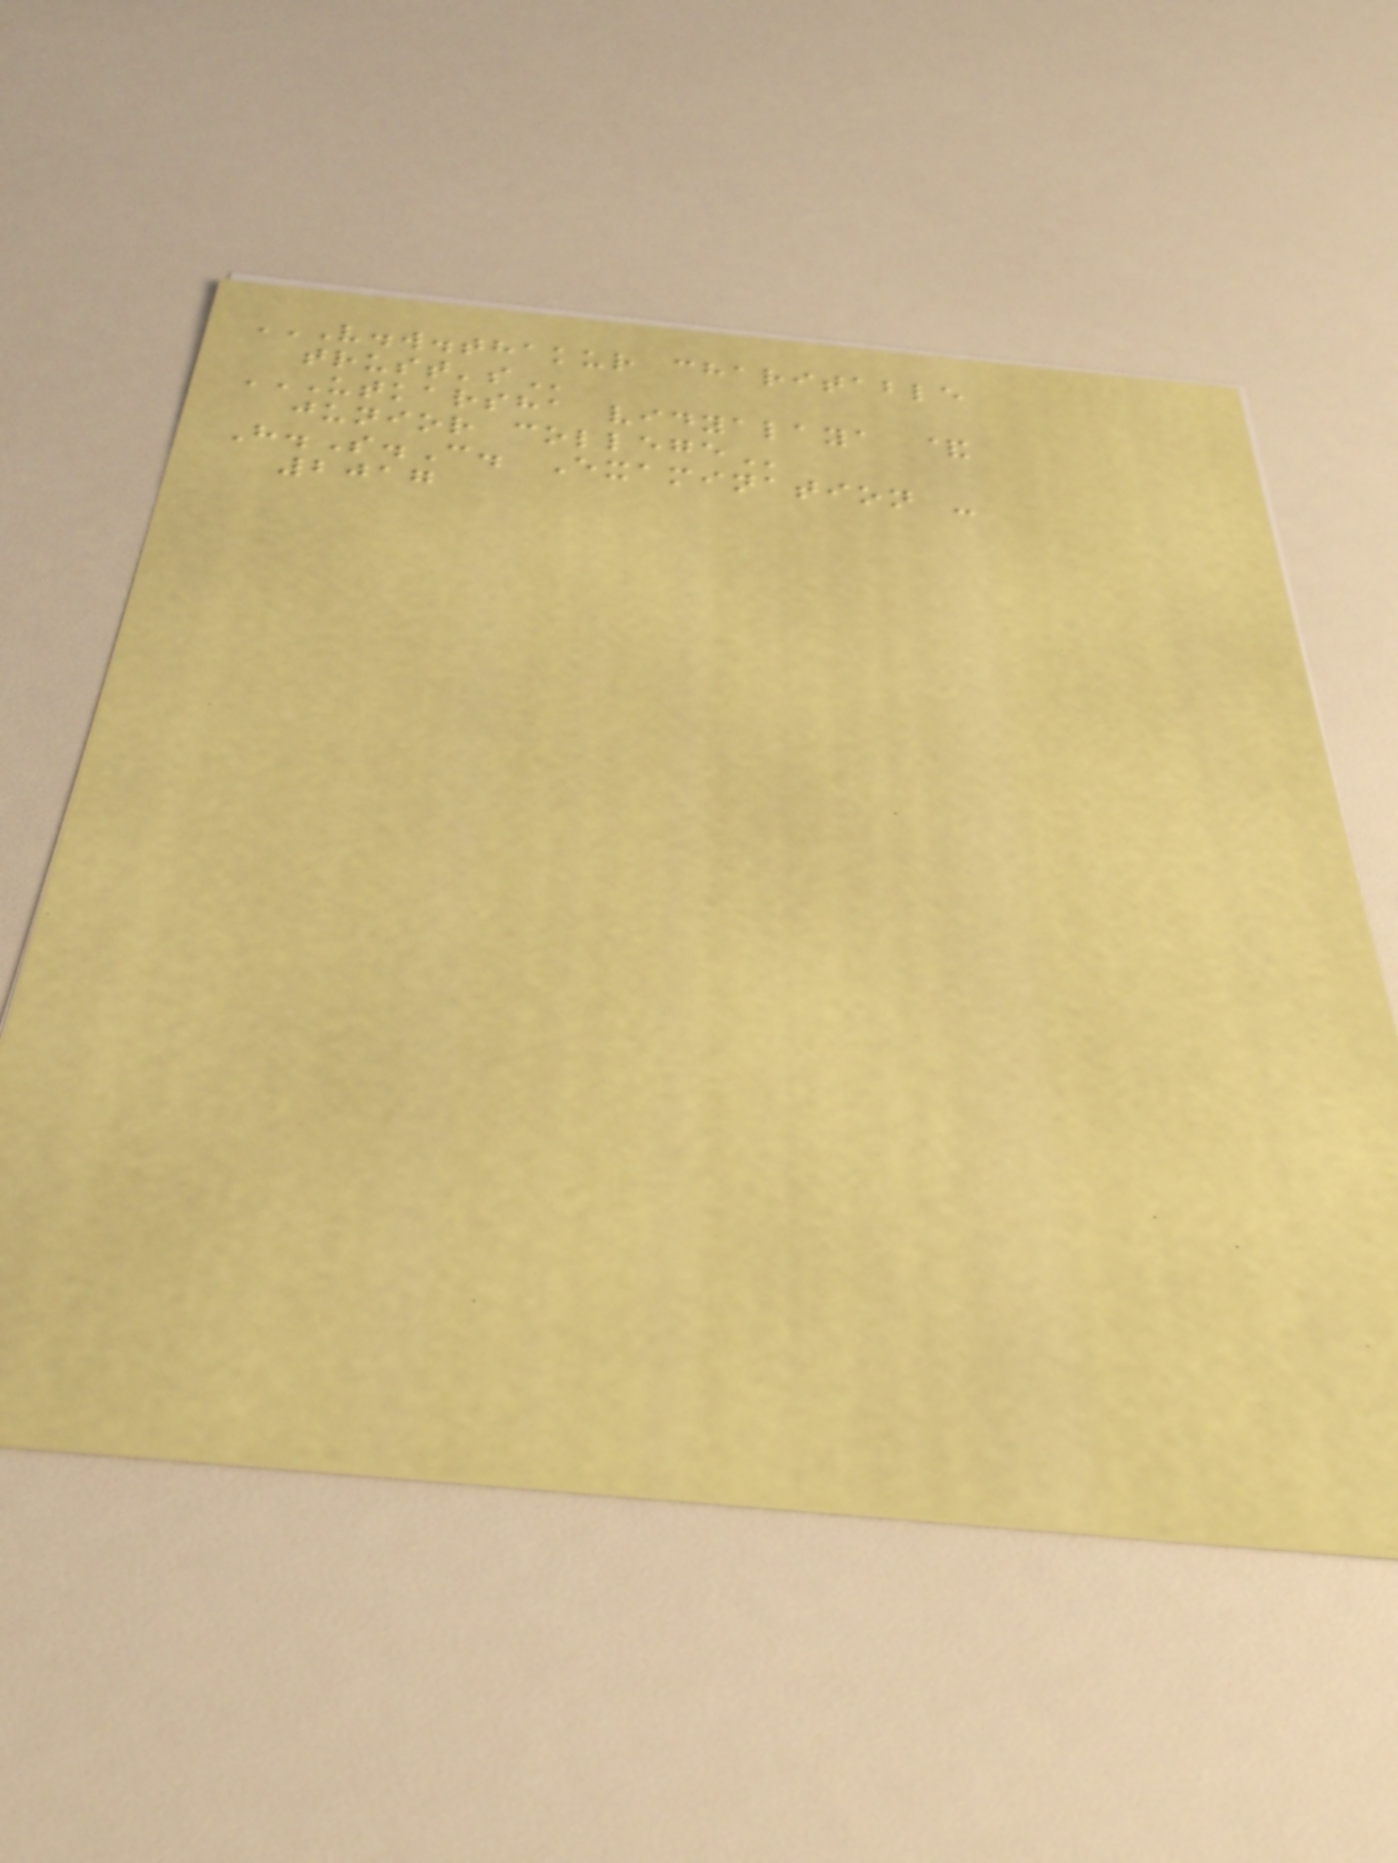V.W.THAKUR CHARITABLE
TRUST'S
UTKARSHA VIDYALAYA &
JUNIOR COLLEGE
H.S.C. Examination -
2017
